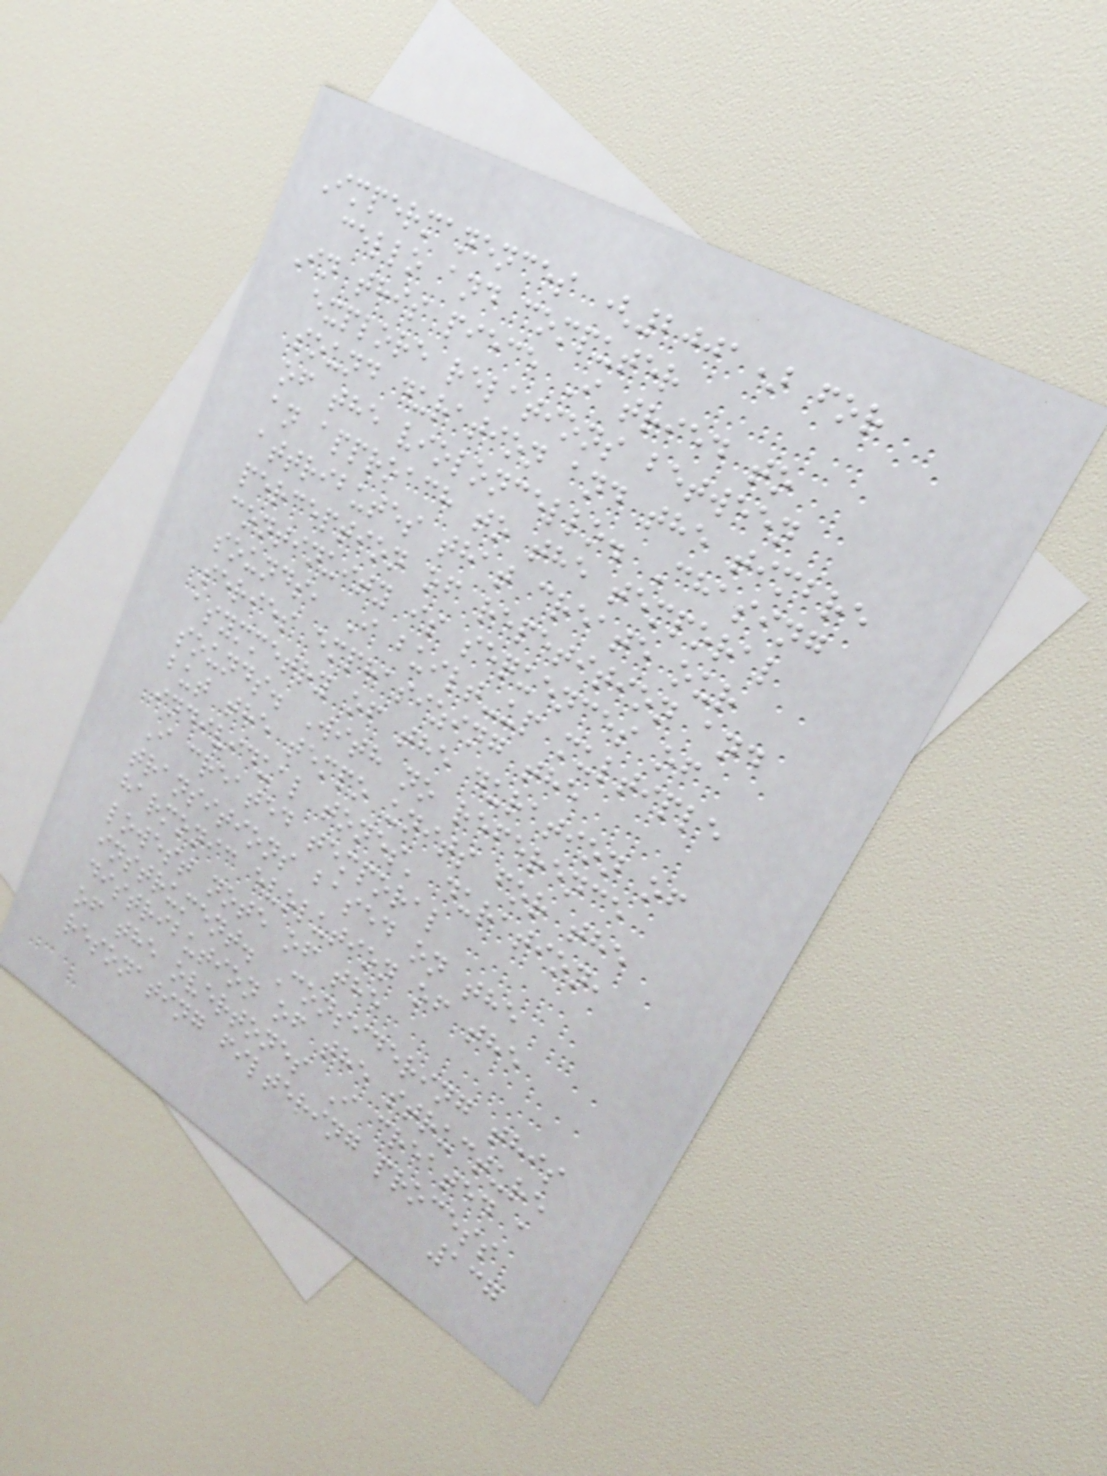Impermanences (2001) for
cello and computer
In this piece I tried to
explore relations between
sound duration and the timbre
of the violoncello. Chasing
an approach to the temporal
attributes that create our
perception of repetition and
continuity is sequences of
sounds, I built-up multiple
series emphasizing the
asymmetry of the duration of
sounds. With no reference
but the tempo units for the
individual tones' duration,
I created temporal
transitions based on the
harmonic evolution of the
lowest note of the
instrument. Considering this
distribution of the structure
of the overtones I created a
resonating filtering process
137
